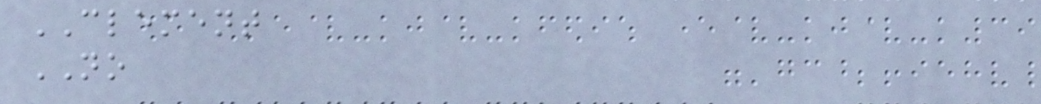CLEMENT
NO
